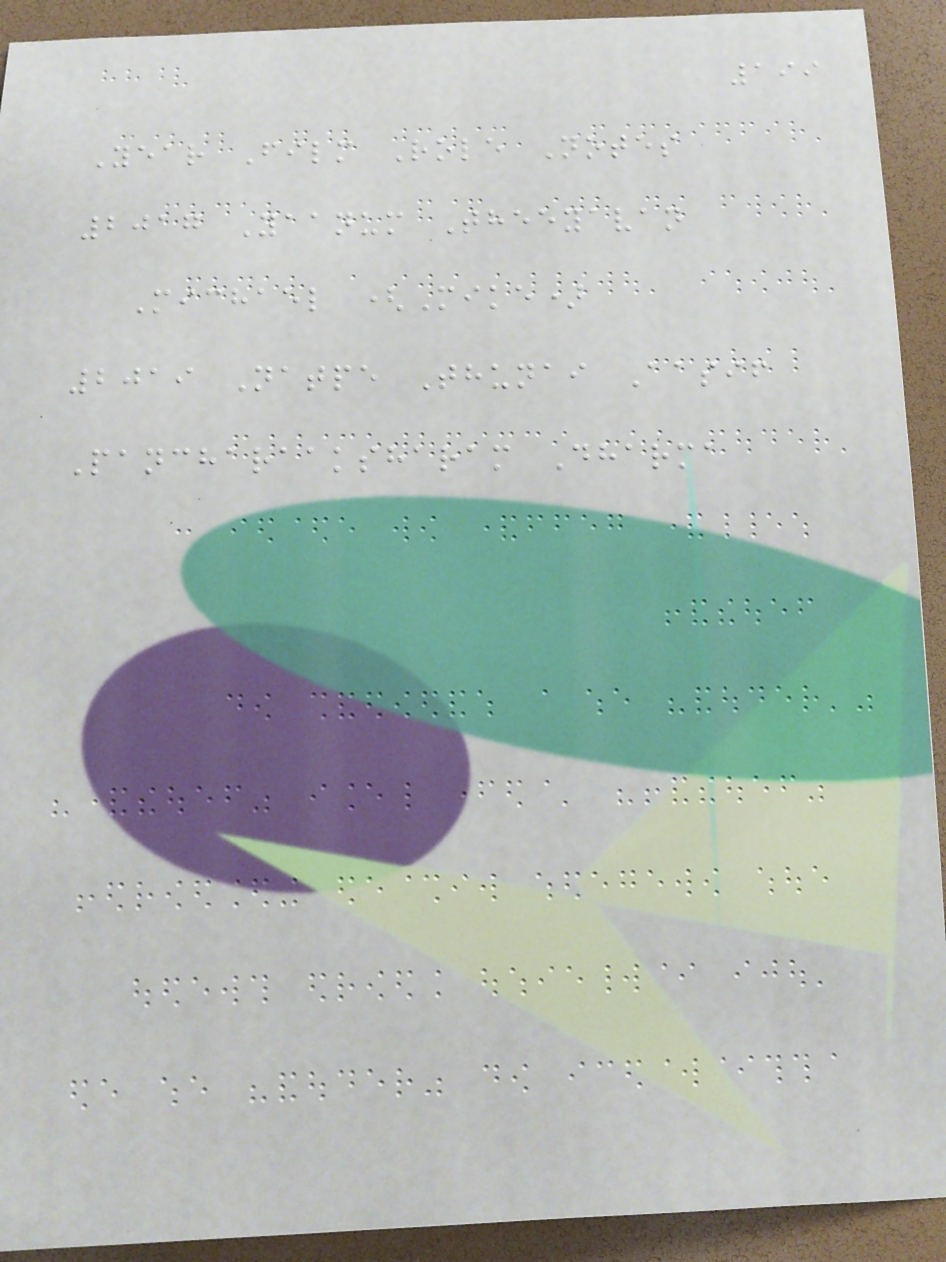199
Year Film Role Notes
2017 Yaanum Theeyavan
Michael (Mike)
2019 Natpe Thunai Aasif
Pancharaaksharam Dharma
